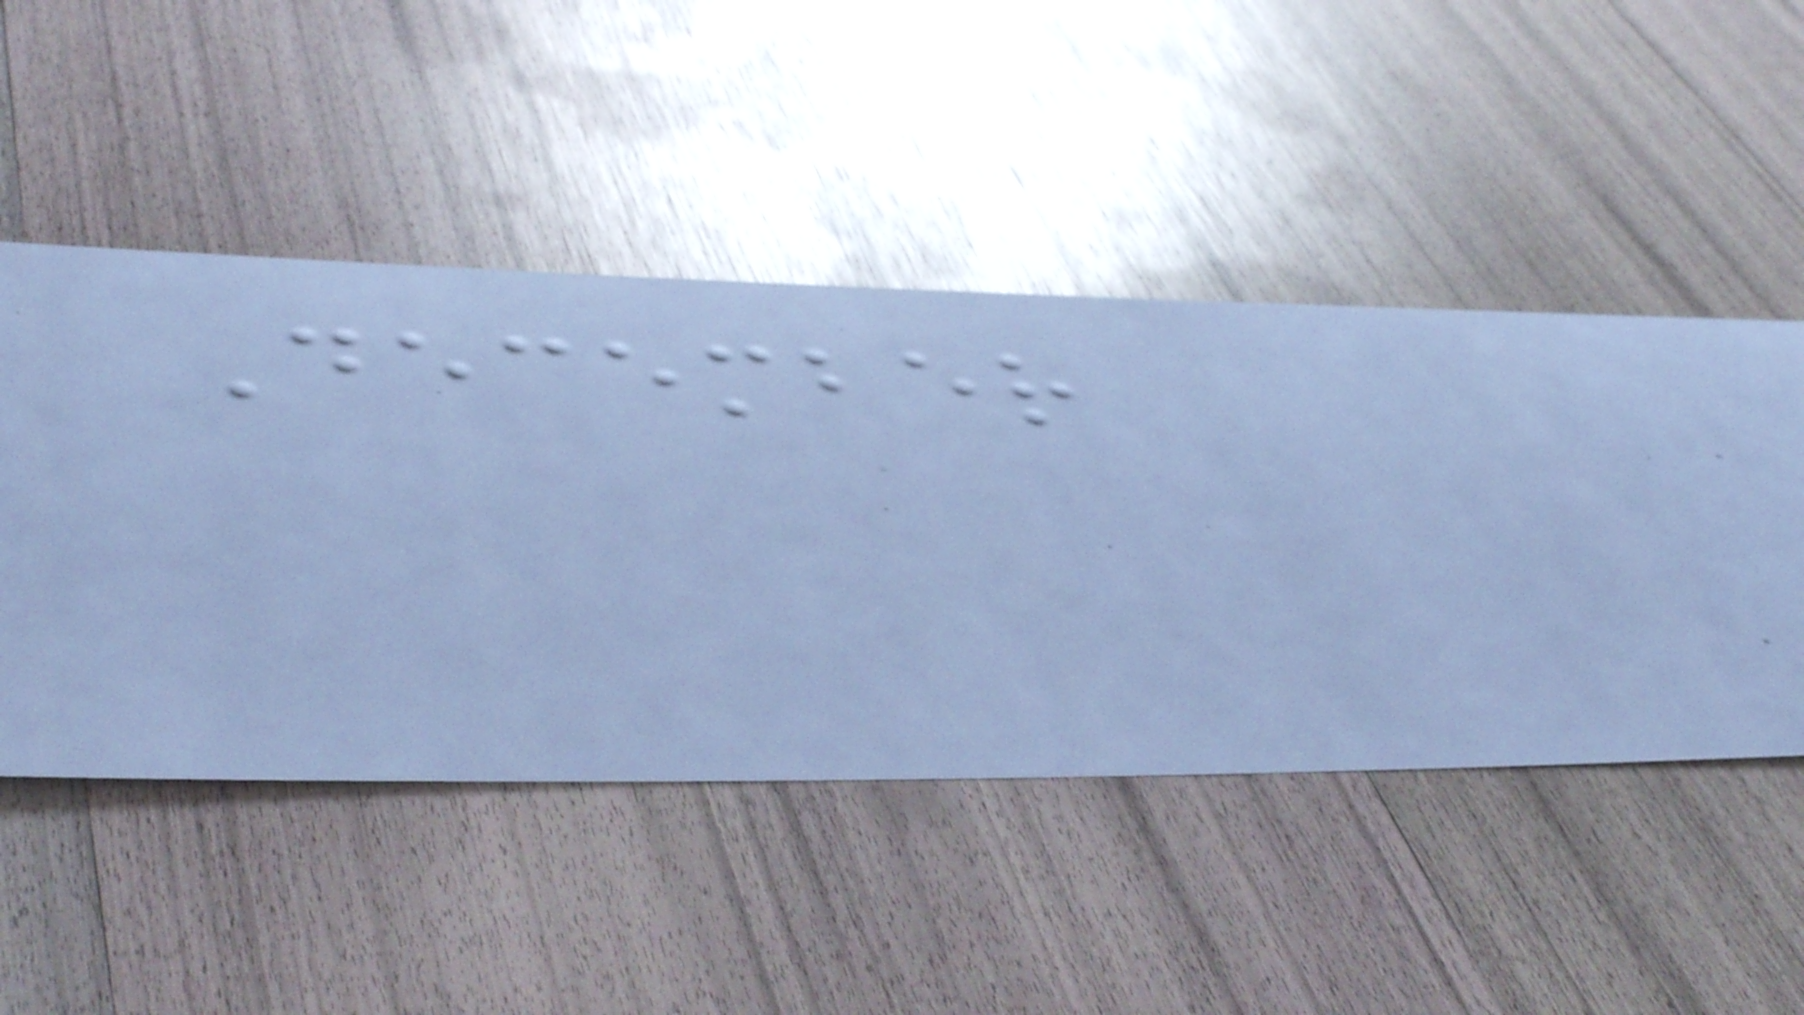December
